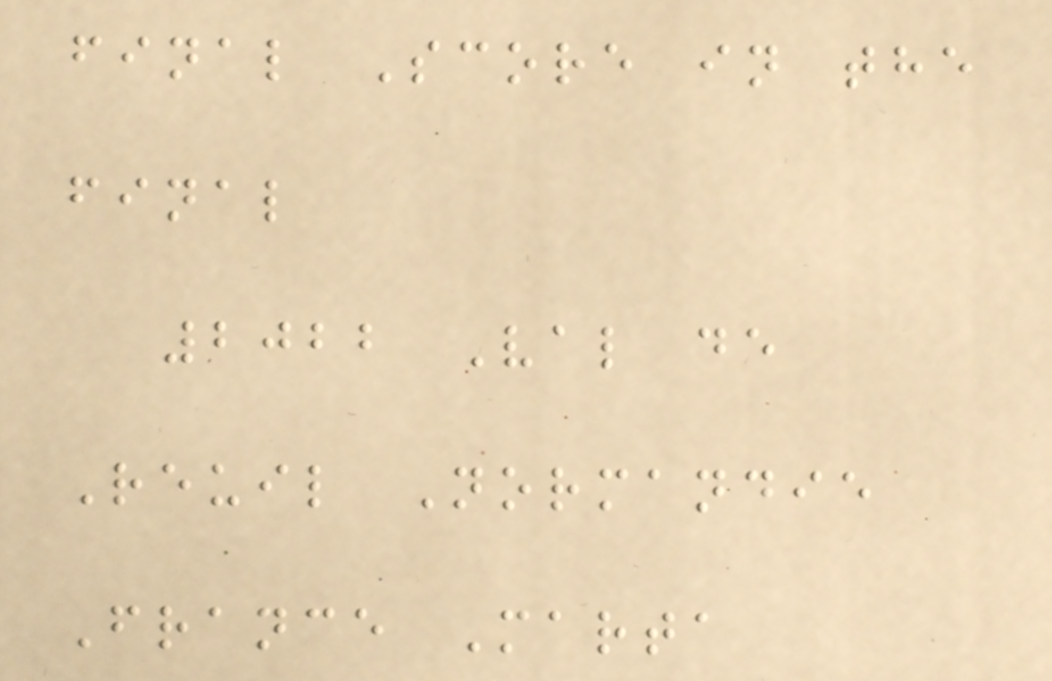final Score in the
final
2022 Val de
Reuil Normandie
France Marta
